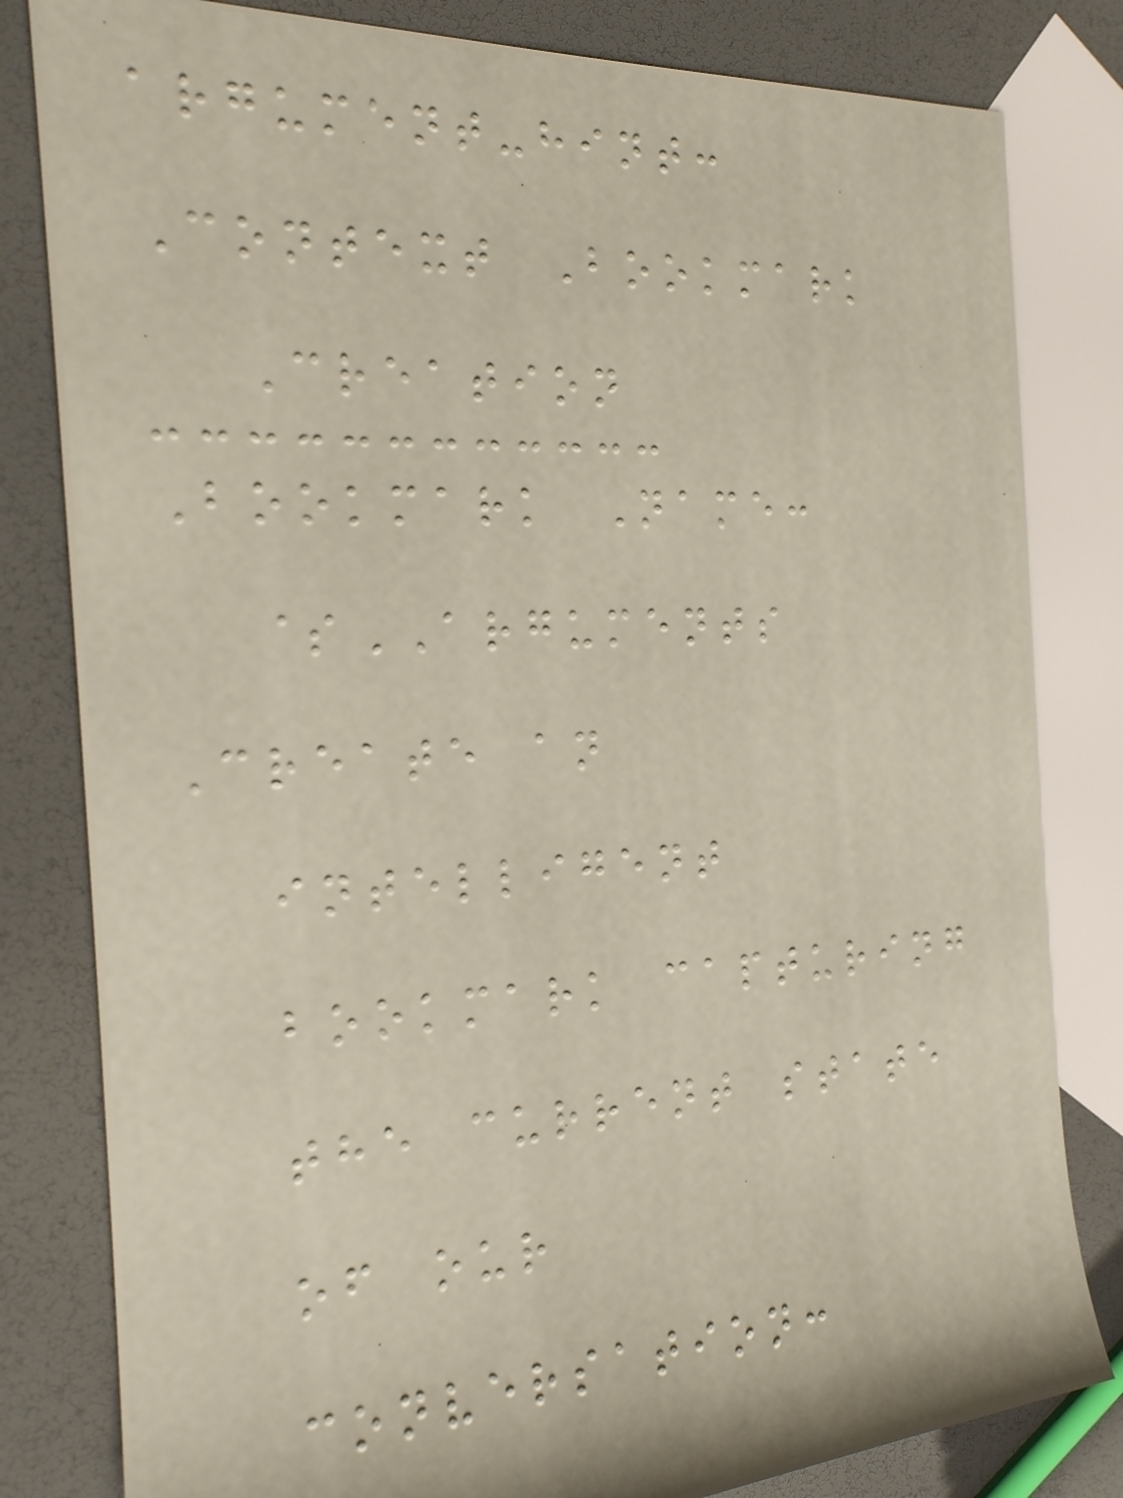argument-hint:
Context Bookmark
Creation
Bookmark Name:
$ARGUMENTS
Create an
intelligent
bookmark capturing
the current state
of our
conversation:
